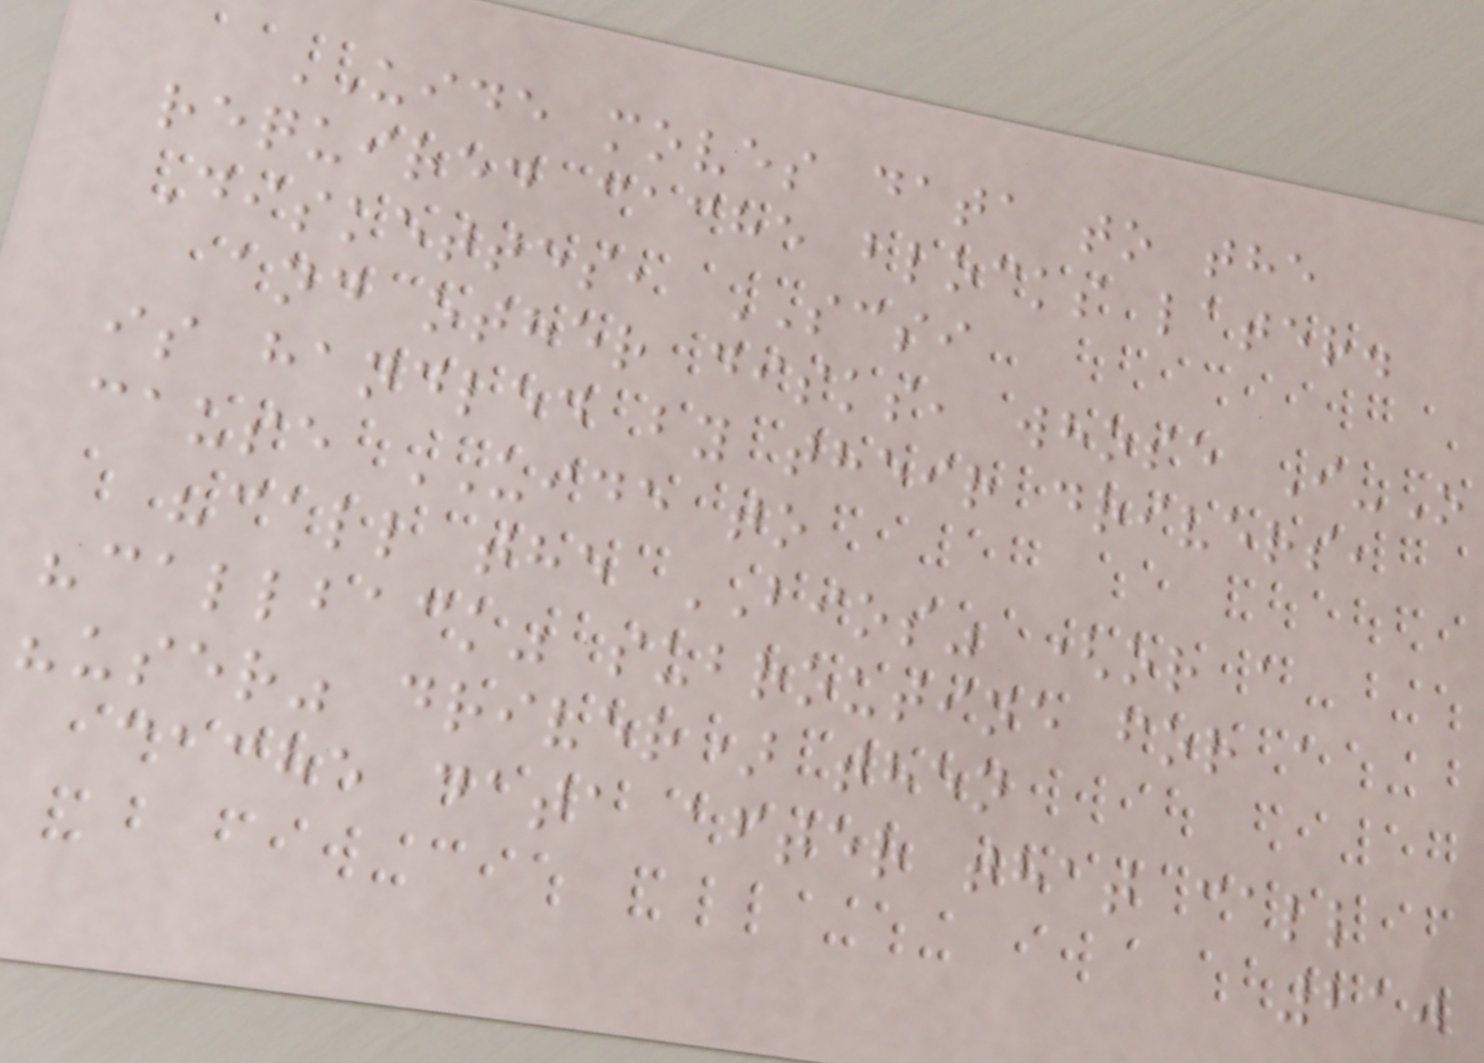UIDE moves data to the
required cache blocks later.
Diskettes, SCSI
and other disks, whose I-O
is handled by their drivers,
cause UIDE to
"call the BIOS" (or a
"callback" subroutine for a
"user" driver) then
cache data after that call
210
